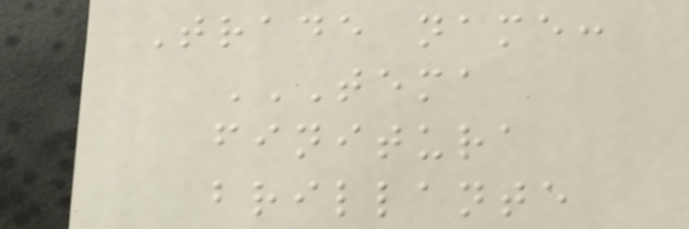Trade name:
TEMA
FINITURA
BRILLANTE
